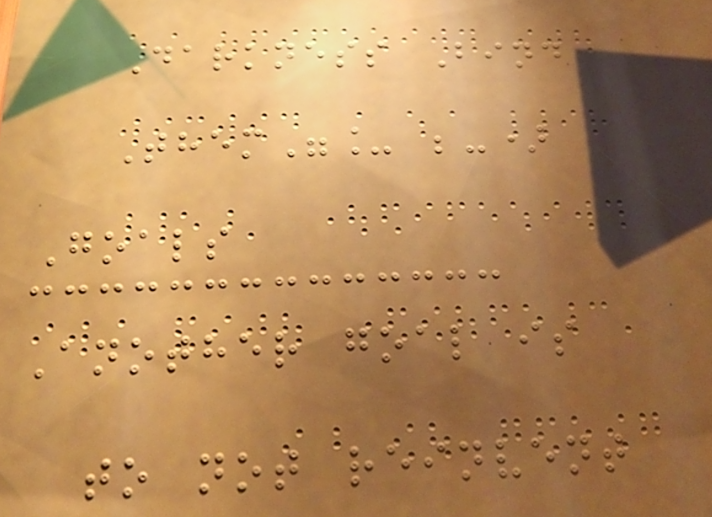Darkness Bind
Them"_ ;-)
Goals
Another goal is
to not reinvent
